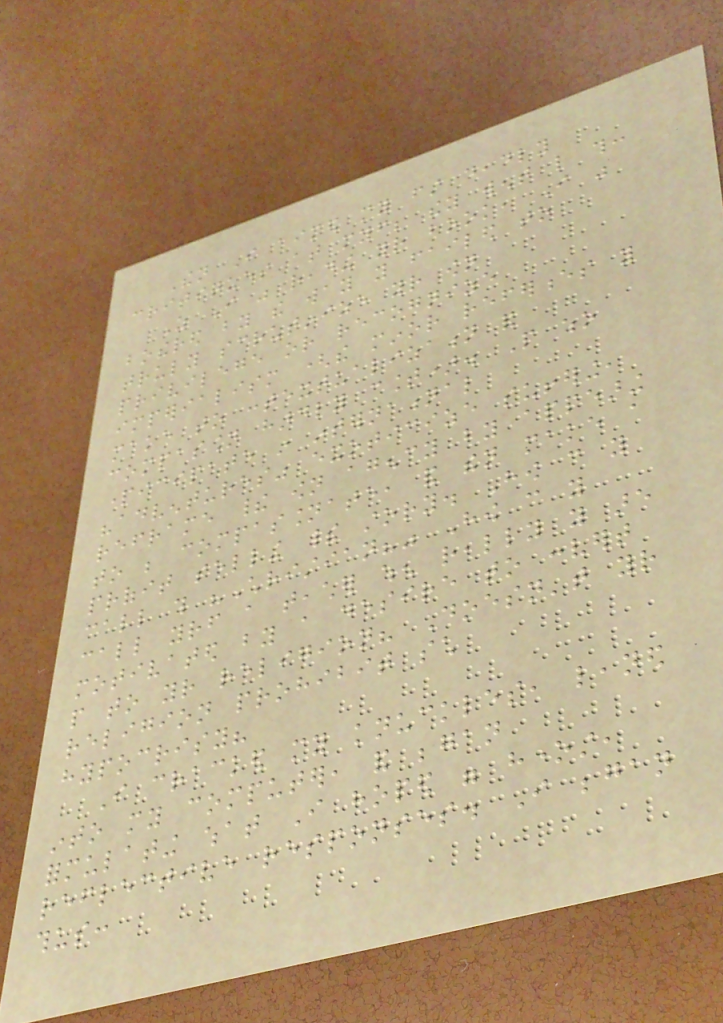Then I aimed my first deadly
critiques at myself; they went like this:
As I was reading your book, I was
bothered by the way you failed to
truly scrutinize your own
privilege or recognize
imperialism (the minor references you
make to contextualization and
compassion hardly count). People who
participate in international
"adventures" exoticize suffering,
reframe their own agency by appearing
to be compassionate, and then make a
profit selling their story. How can you
call this "Christian?" How can you
call yourself a teacher when really you are
motivated by a desire to convert
people to your religion? Doesn't your
religion prohibit such
hypocrisy?
I cracked my knuckles, leaned
into my computer, and began
formulating what I hoped were honest,
reflective responses. I began
thus:
